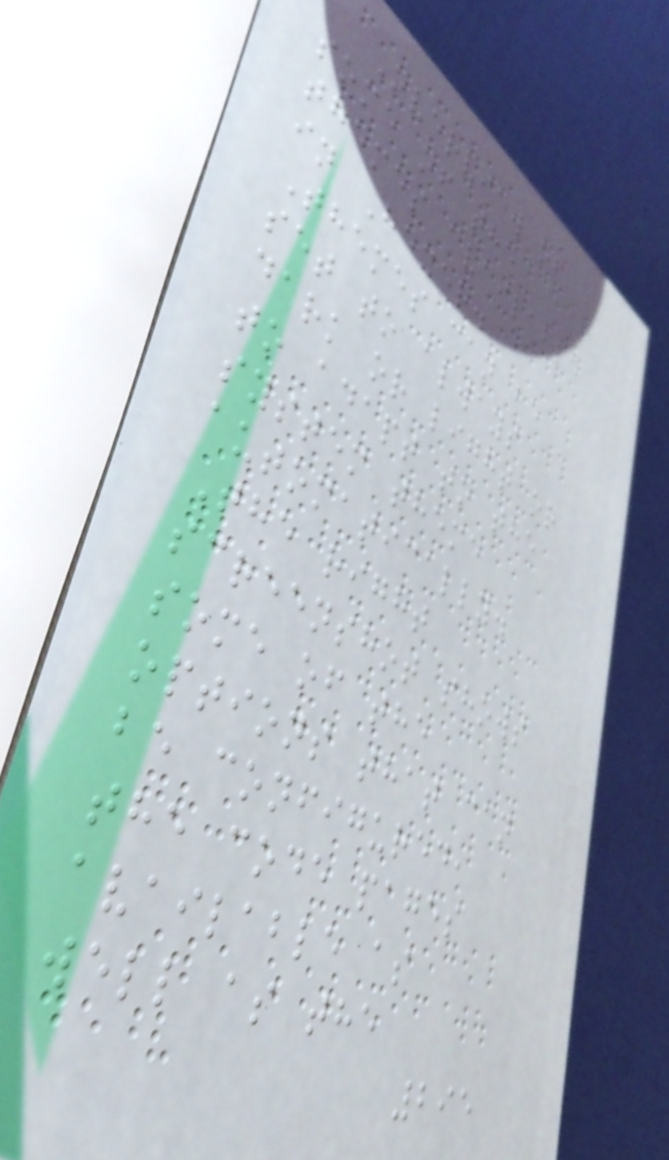Overview of
some of the
themes available
in Hexer.
Themes can be
set to always
dark or light or
to adapt to the
system theme
automatically.
The right
screenshot shows
some of the
options that can
be configured,
the code pages
available as
well as the
295
